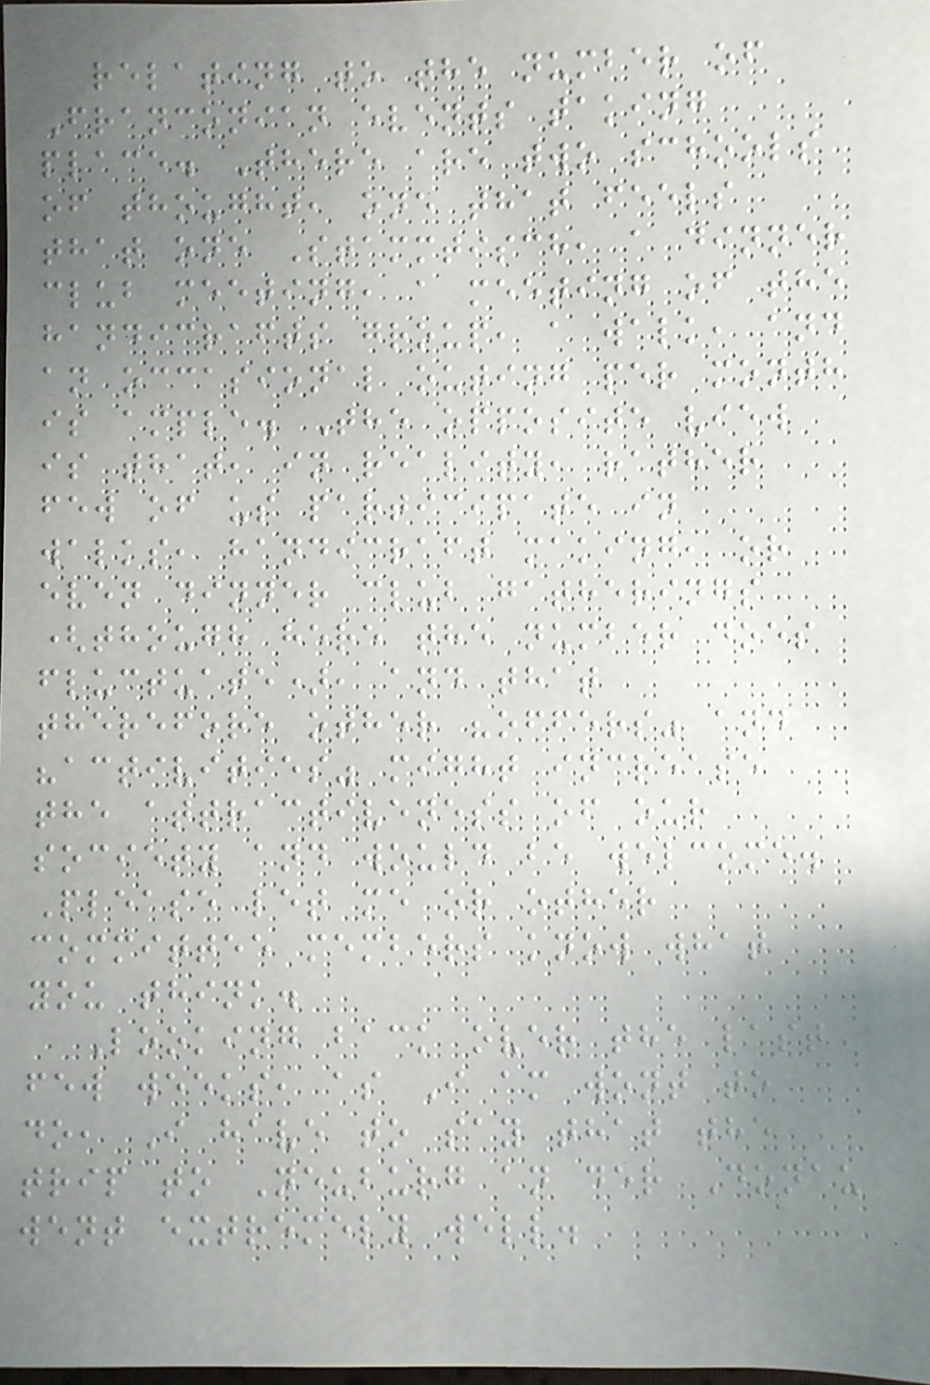relating to the number of
Franconian events taking
place. There are two schools
of thought, one that feels
that one Stammtisch, a dinner
club meeting, a meeting of the
handicrafts group, a walk, and
an occasional outing per month
is ample. The opposite view
is that, in reality, rather
few of us participate in
walks, handicraft making, or
even dinner club gatherings
(though here the number does
fluctuate), and that
therefore other "offers" and
"activities" might increase
the attractiveness of our
society and would be welcome.
Please let me or other
committee members know what
you think.
Looking back over the last
few weeks, as I am wont to
do, I have to say that the
trip to Neuburg an der Donau
went extremely well.
